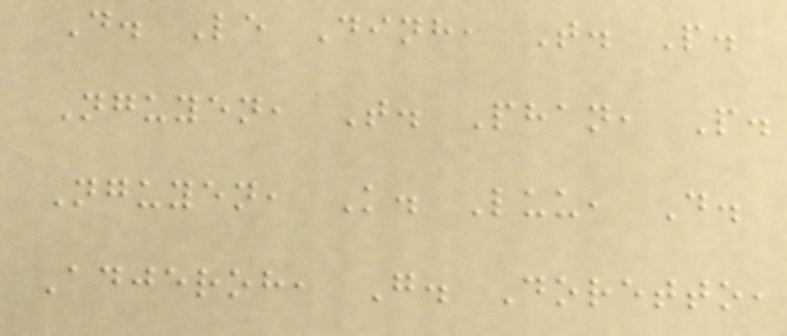D. Le Dinh, T. P.
Nguyen, T. Phan, P.
Nguyen, K. Luu, D.
Adjeroh, G. Doretto,
